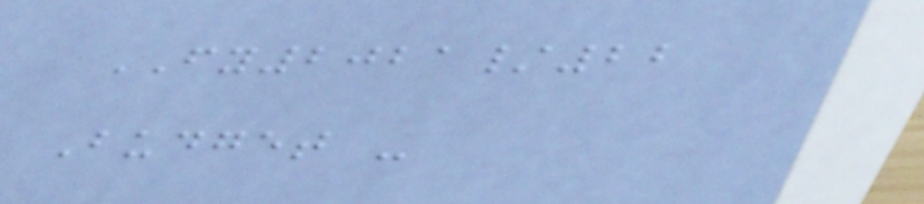FY2021/22
Budget -
